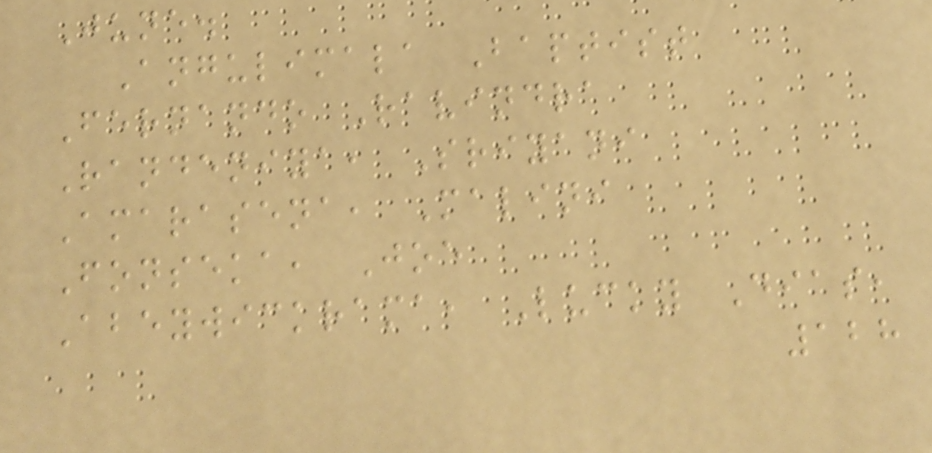June.
Angulimala Baptist
Fernando Ravindra
Randeniya, Sriyani
Amarasena, Malini
Fonseka, Joe
Abeywickrama, Lucky Dias,
128
